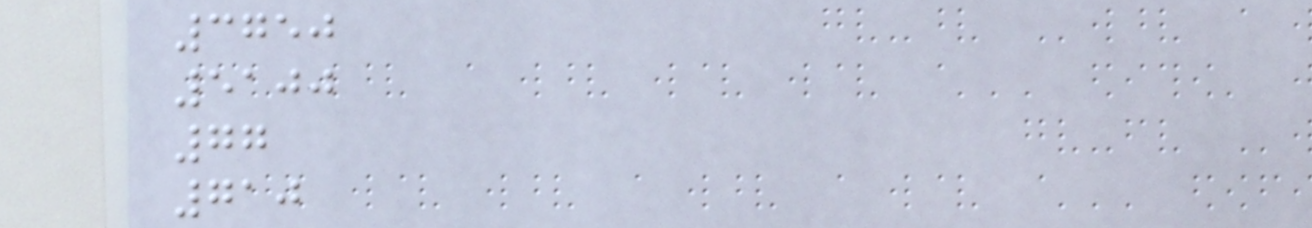3750
5100
77
710
